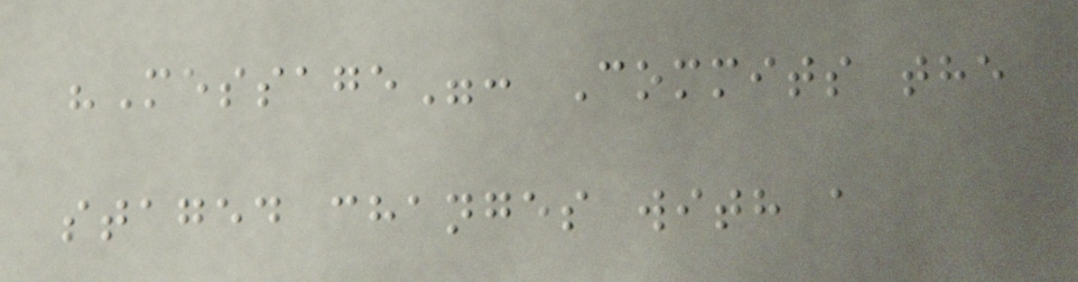"Message": Commits the
staged changes with a
